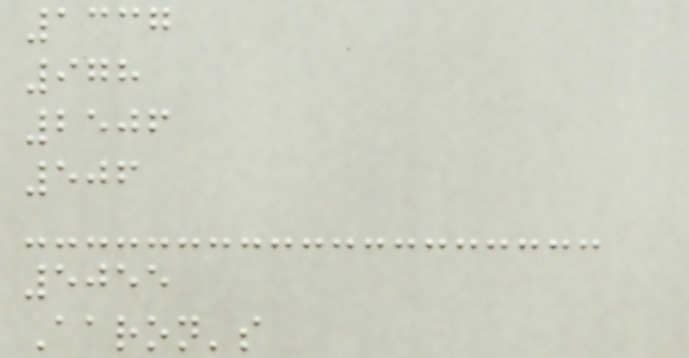1337
978
2506
506
5055
Aaron's
